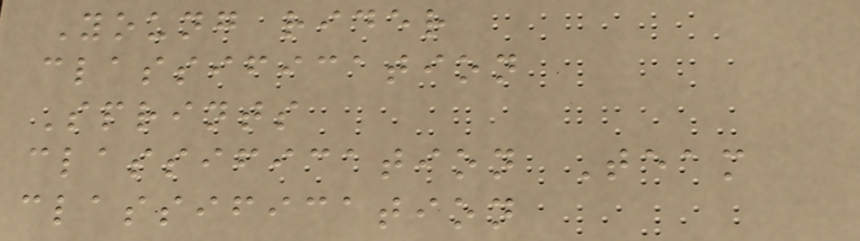Young rider
classification
Sprints
classification Team
classification
